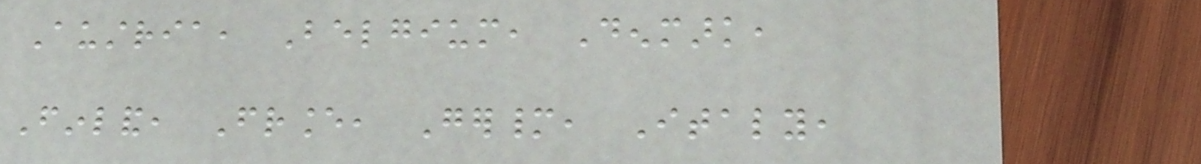Austria, Belgium, Denmark,
Finland, France, Germany, Italy,
